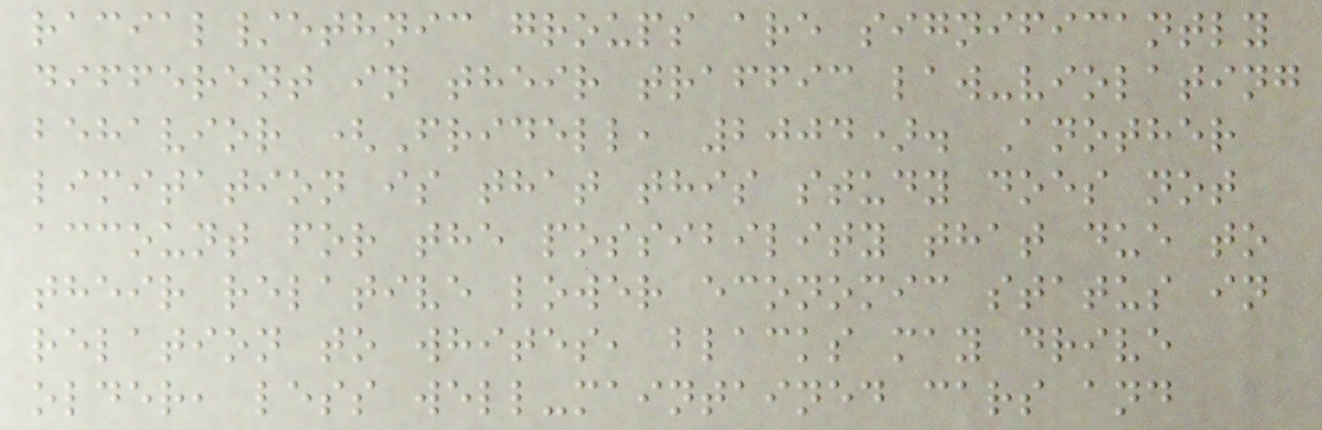racial/ethnic groups are significantly
different in their traffic law-violating
behavior (Fridell, 2004). Another
limitation is that this study does not
account for the possibility that due to
their relative lower economic status in
relation to whites, blacks may drive
older, less well-maintained cars and
